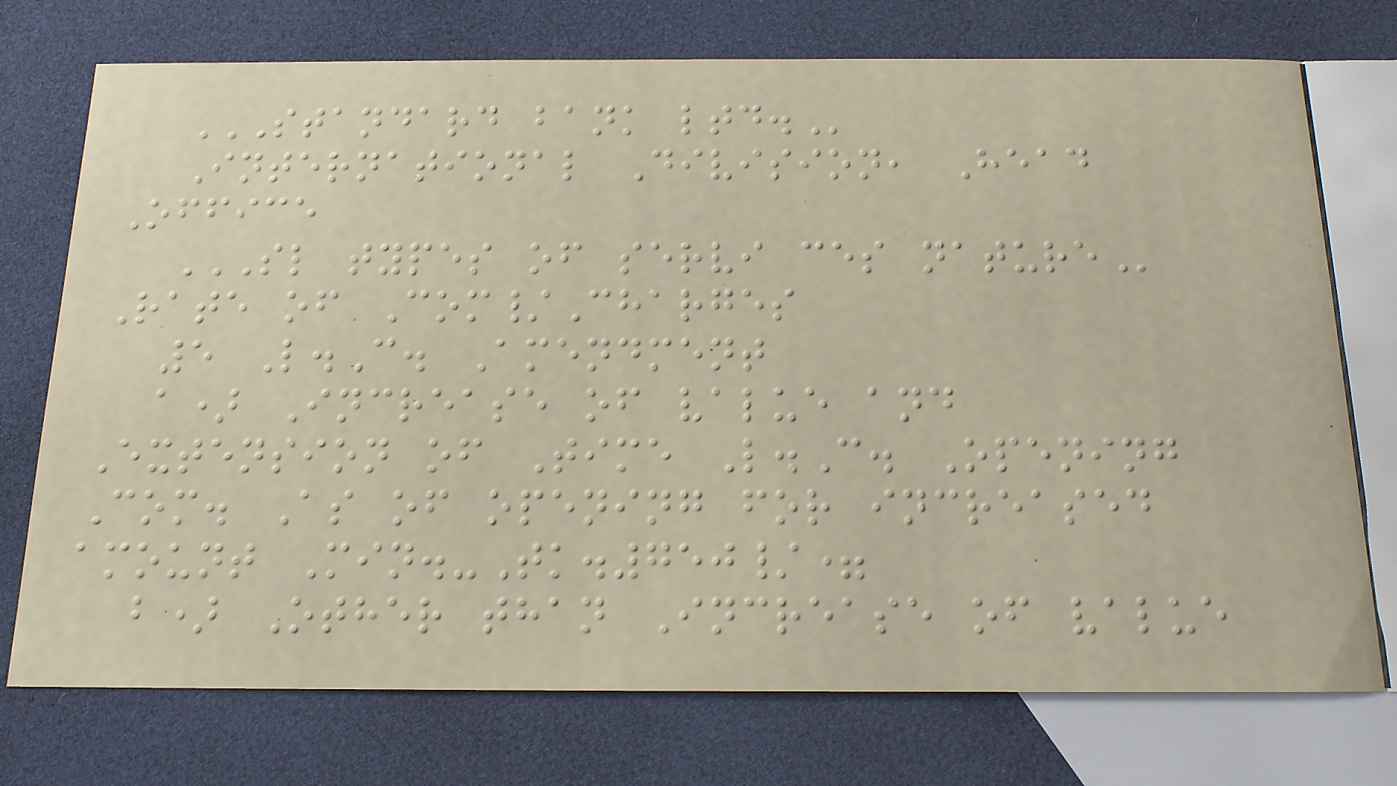STANDARD BANK LTD.
International Division, Head
Office
SL TYPES OF SERVI CES NATURE
Rate of Com/Charges
5 L.C. Amendment
a) Increase of value and
Extension of Time L.C. Opening
Com. As of opening for increased
amount Min.-Tk.750/=
b) Other than Increase of value
